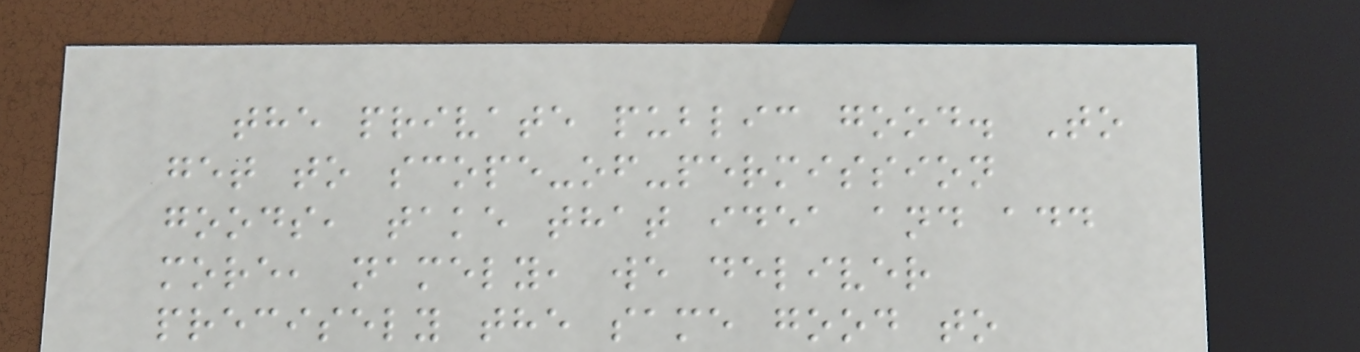the private public good. To
get to scope-of-permission
goods, take that idea and add
more, namely, we deliver
precisely the same good to
